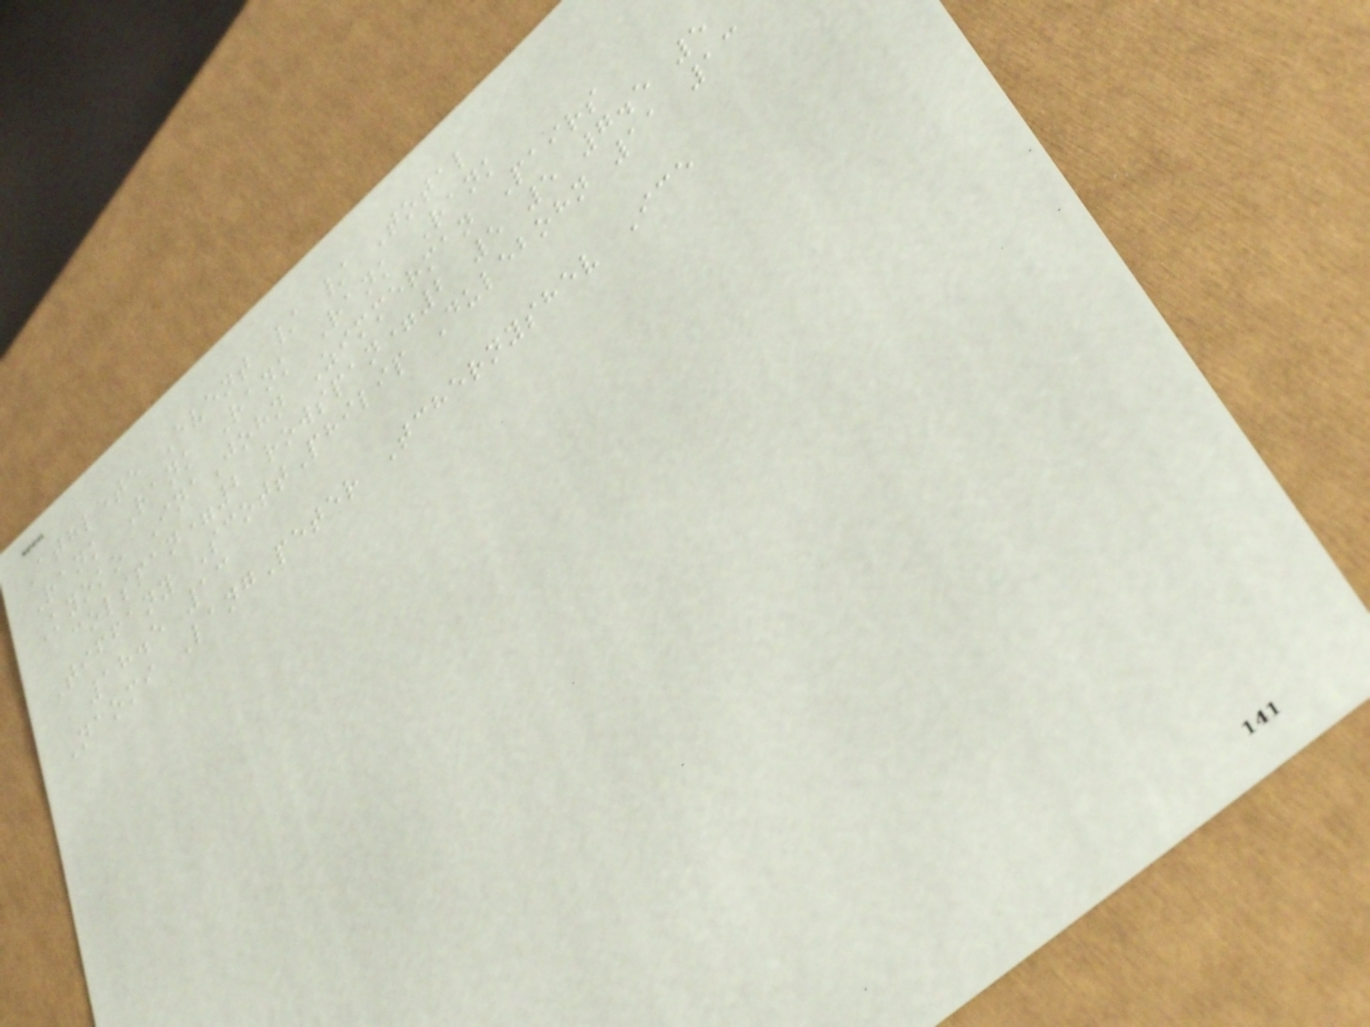Athlete Event / / Total
Rank Rank Rank Rank Rank
Kyoko InaJohn Zimmerman Pairs
colspan=2 rowspan=2 5 5 7.5 5
Tiffany ScottPhilip Dulebohn 11 13
18.5 13
Naomi LangPeter Tchernyshev Ice
